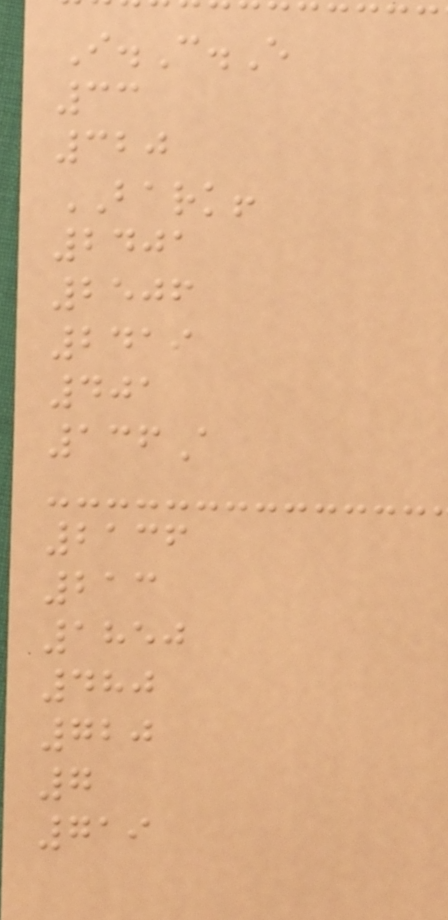I.C.E
33
320
BARK!
2401
2506
2419
401
136A
2136
213
1850
480
720
7
719
